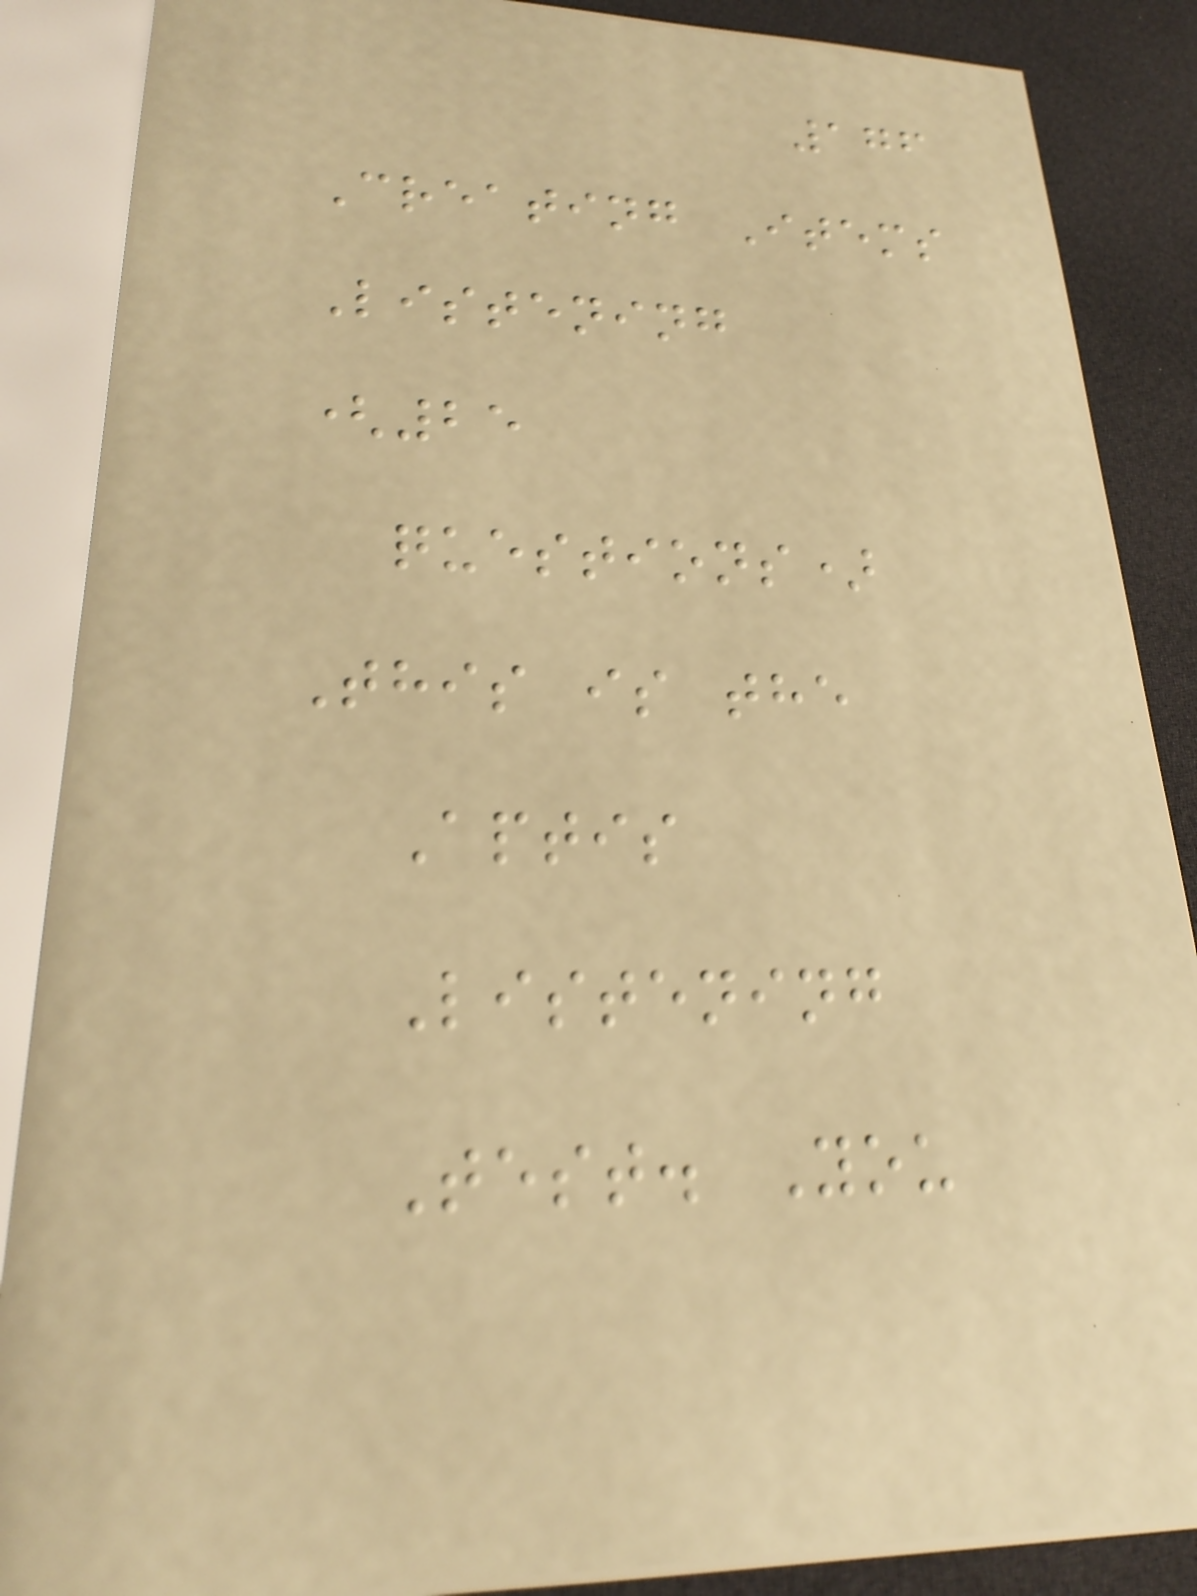176
Creating Items
Listening
(25
questions)
This is the
Aptis
Listening
Test. You
